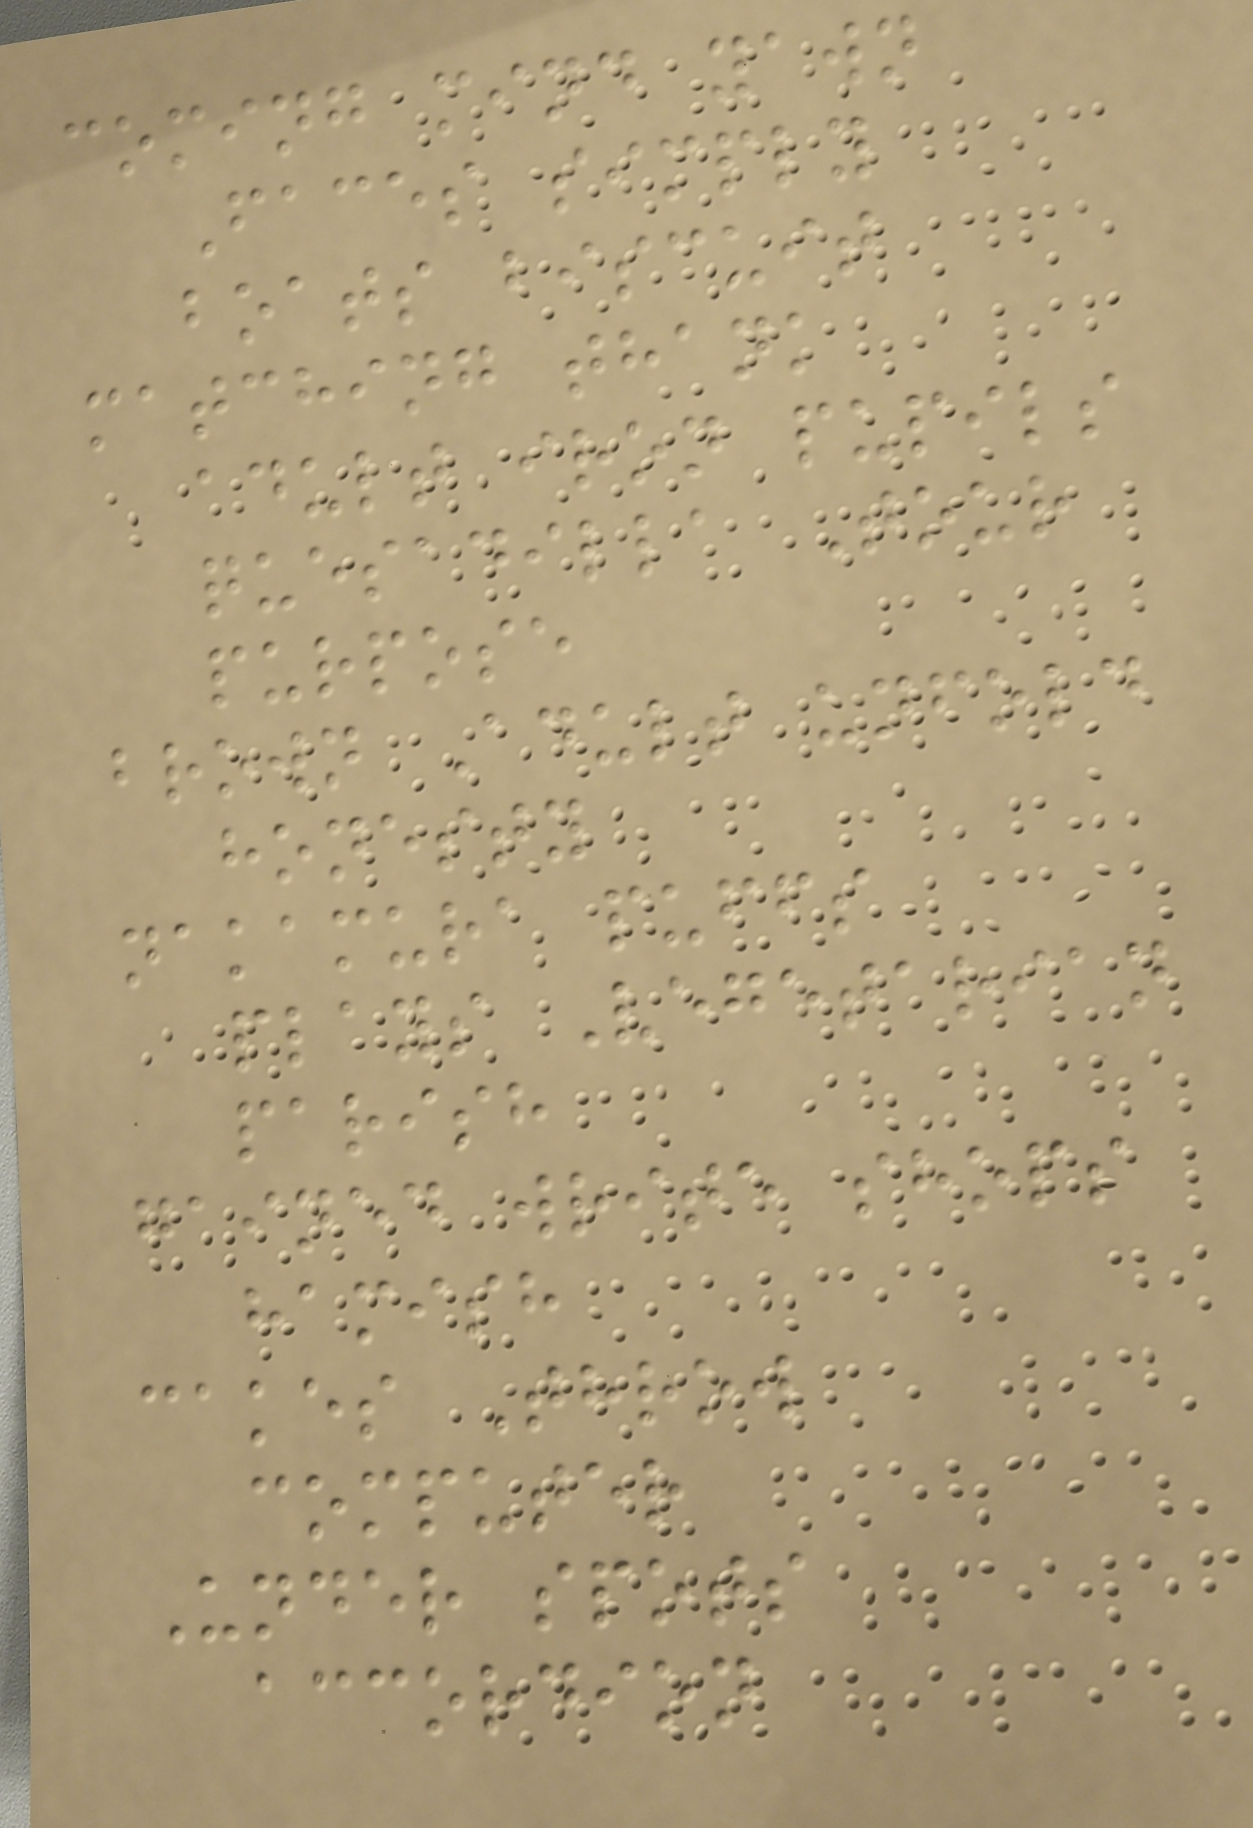coming mind yawn
Faces simply
boats biscuit
matching thank
adult iron pupils
quesadilla Tour
purpose
brown Adult unfold
honesty
nakamura puffs
plays Vegetarian
parish
gained write shops
hamish
cakes Throw
computer
Under spots
accordion
